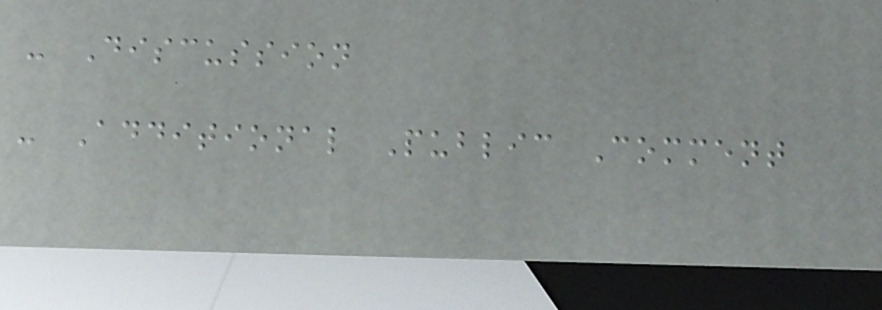- Discussion
- Additional Public Comment
